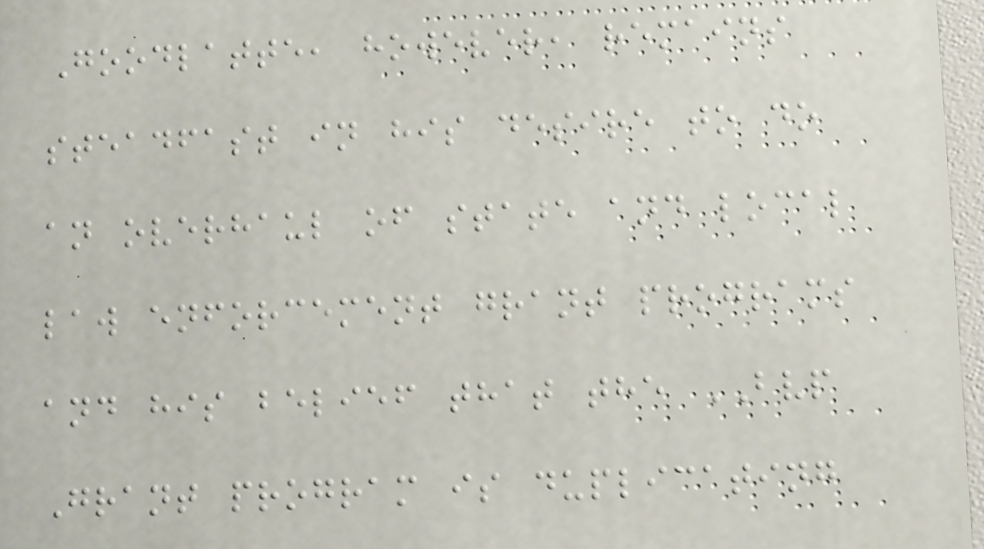Goodlatte, however, remains
steadfast in his desire to do
an overhaul of state and local
law enforcement grant programs
and his belief that the BVP
Grant program is duplicating
